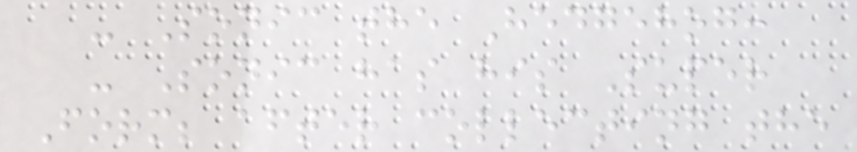- Sonic the Hedgehog:
- Sonic has his Super
Form; after collecting the
